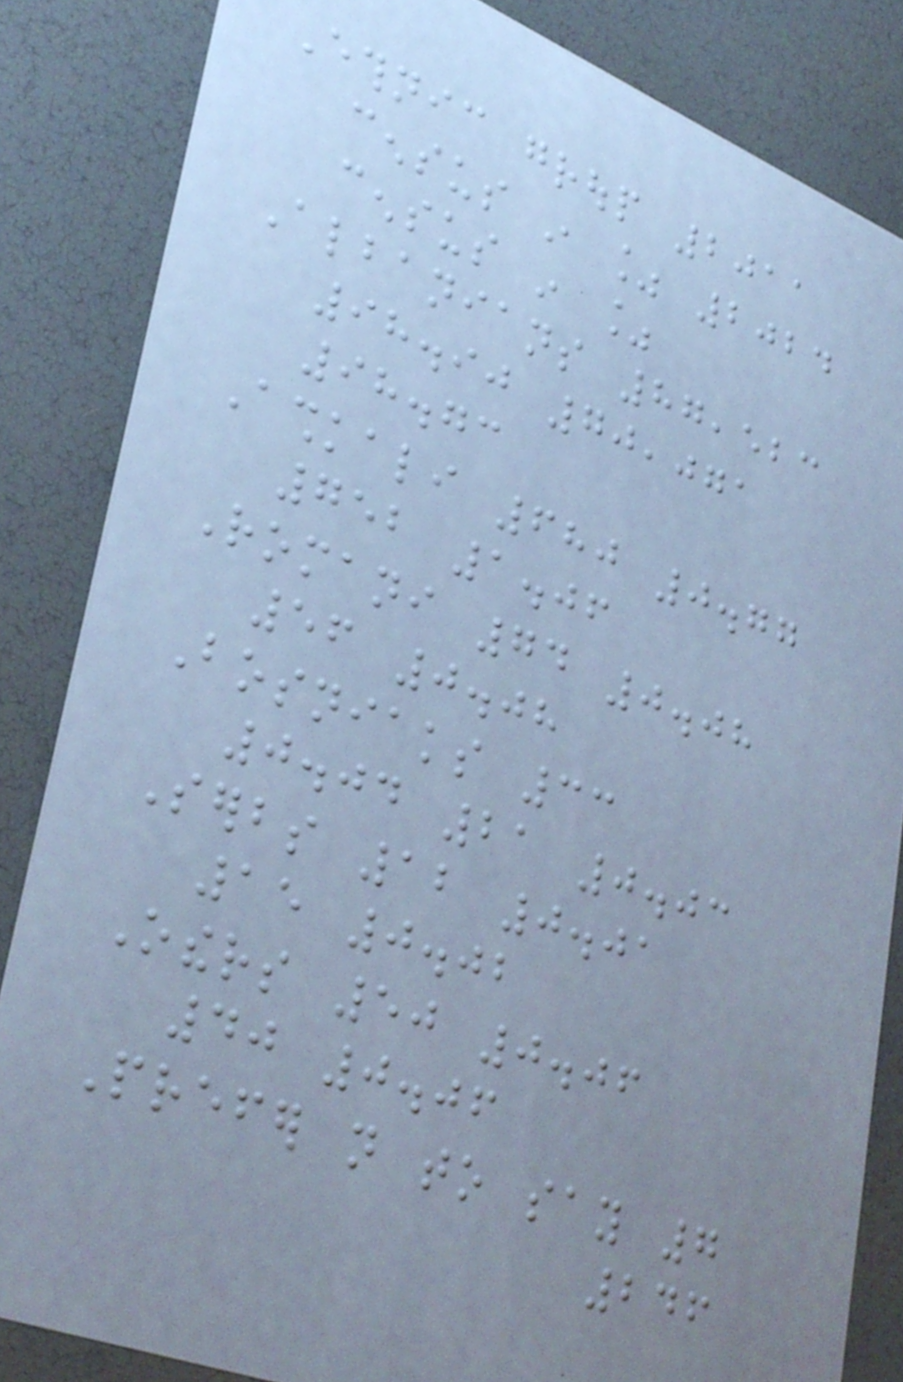Ethnic group 2011
census in % 2024
census in %
Albanians 87,523
98.90 70,071
98.73
Ashkali 680 0.77
752 1.06
Romani 74 0.08
56 0.08
Bosniaks 33
0.04 21 0.03
Serbs 12 0.01
15 0.02
Others 50 0.06
40 0.06
Prefer not to say 7
246
